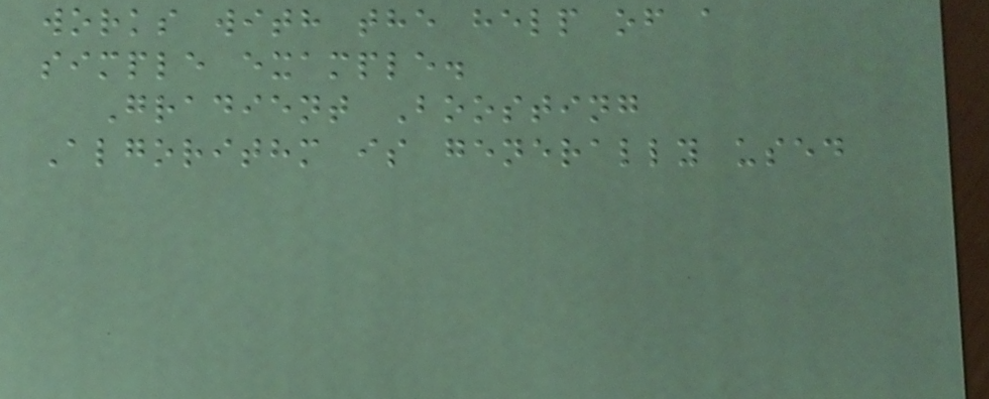works with the help of a
simple example.
Gradient Boosting
Algorithm is generally used
